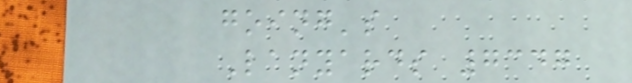going's
Lanyards 7347
